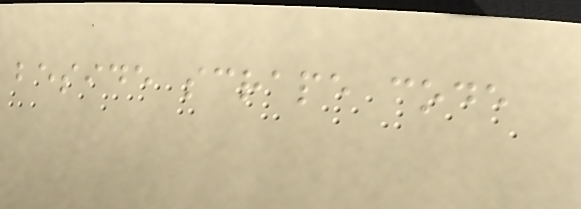beside scrape code
